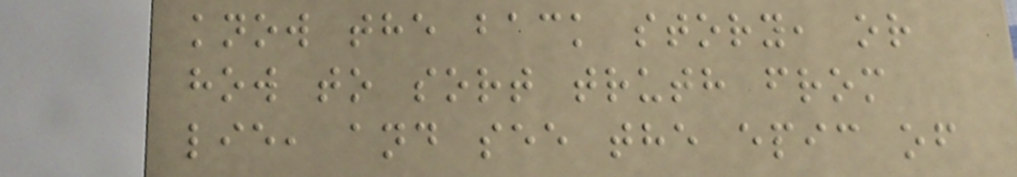know the back story, or
how to sort truth from
lie, and see the epic of
